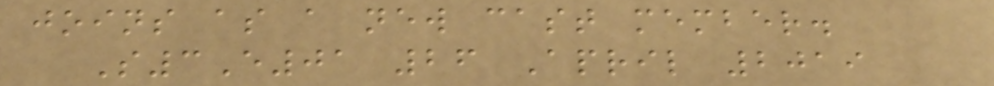joins as a new cast member.
S3E01 26 April 2019
